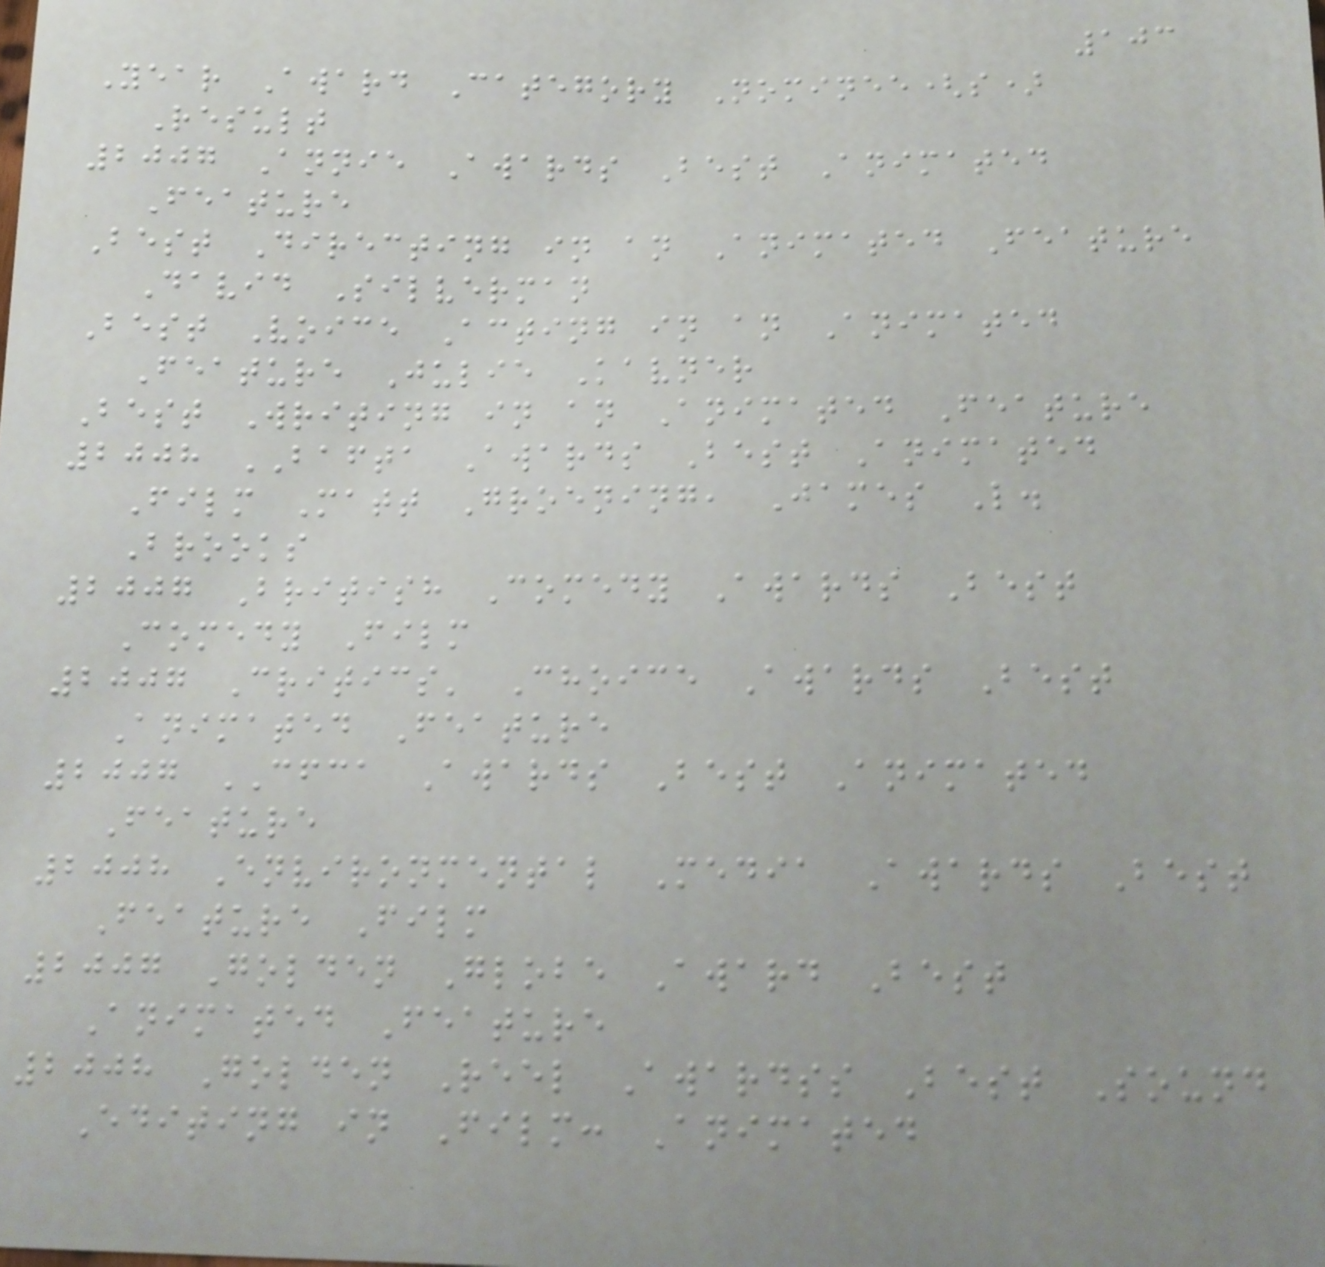103
Year Award Category Nominee(s)
Result
2007 Annie Awards Best Animated
Feature
Best Directing in an Animated Feature
David Silverman
Best Voice Acting in an Animated
Feature Julie Kavner
Best Writing in an Animated Feature
2008 BAFTA Awards Best Animated
Film Matt Groening, James L.
Brooks
2007 British Comedy Awards Best
Comedy Film
2007 Critics' Choice Awards Best
Animated Feature
2007 CFCA Awards Best Animated
Feature
2008 Environmental Media Awards Best
Feature Film
2007 Golden Globe Award Best
Animated Feature
2008 Golden Reel Awardss Best Sound
Editing in Film: Animated
